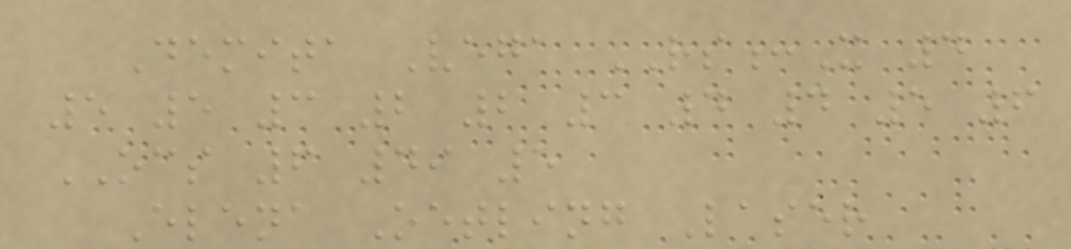Demita Vega RS:X 4
5 5 3 2 2 3 4 4 5 6
OCS 6 49 5
Elena Oetling Laser
